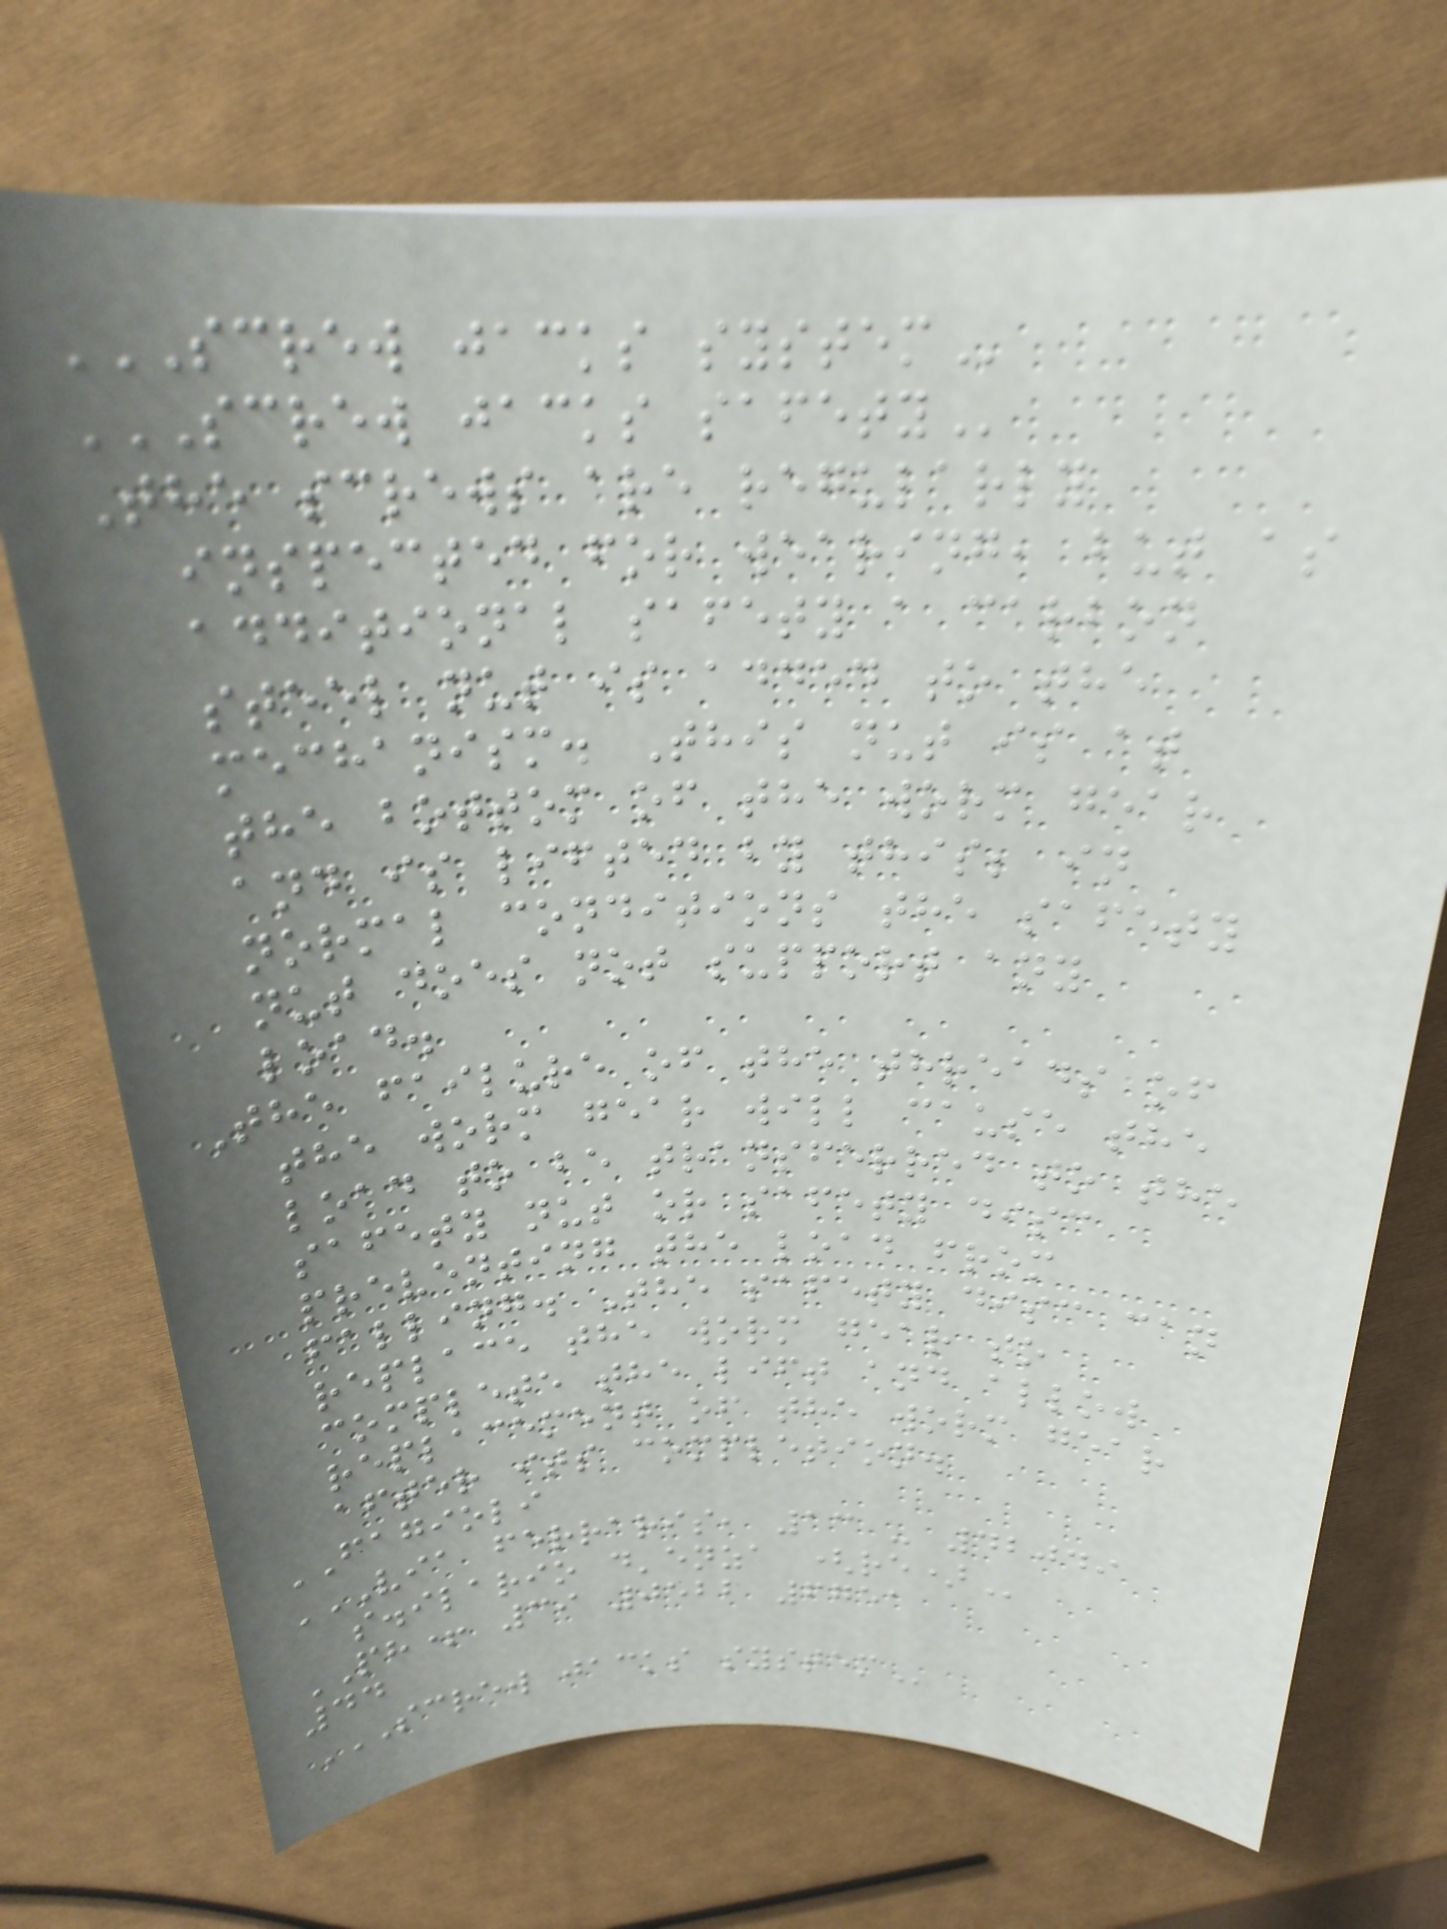SCREW JACKS SYSTEM
SCREW JACKS SAFETY
The screws are regularly
inspected for wearing, but as
additional safety a carbon
steel nut is added to the
mechanism. This nut is at
the bottom of the worm gear
and is lifted by this; in
normal conditions the safety
nut does not support any
load.
The failure of the threads of
the worm gear will cause the
load to be transferred to the
safety nut or safety disc
preventing the load from
falling. The safety disc can
replace the worm gear to
complete the lift and allow
replacement of the worm gear
after its completion.
FAGIOLI
VIA FERRARIS, 13 - 42049
S.ILARIO D'ENZA (RE)
PH+ 39 0522 6751
44
SCREW JACKS SYSTEM
